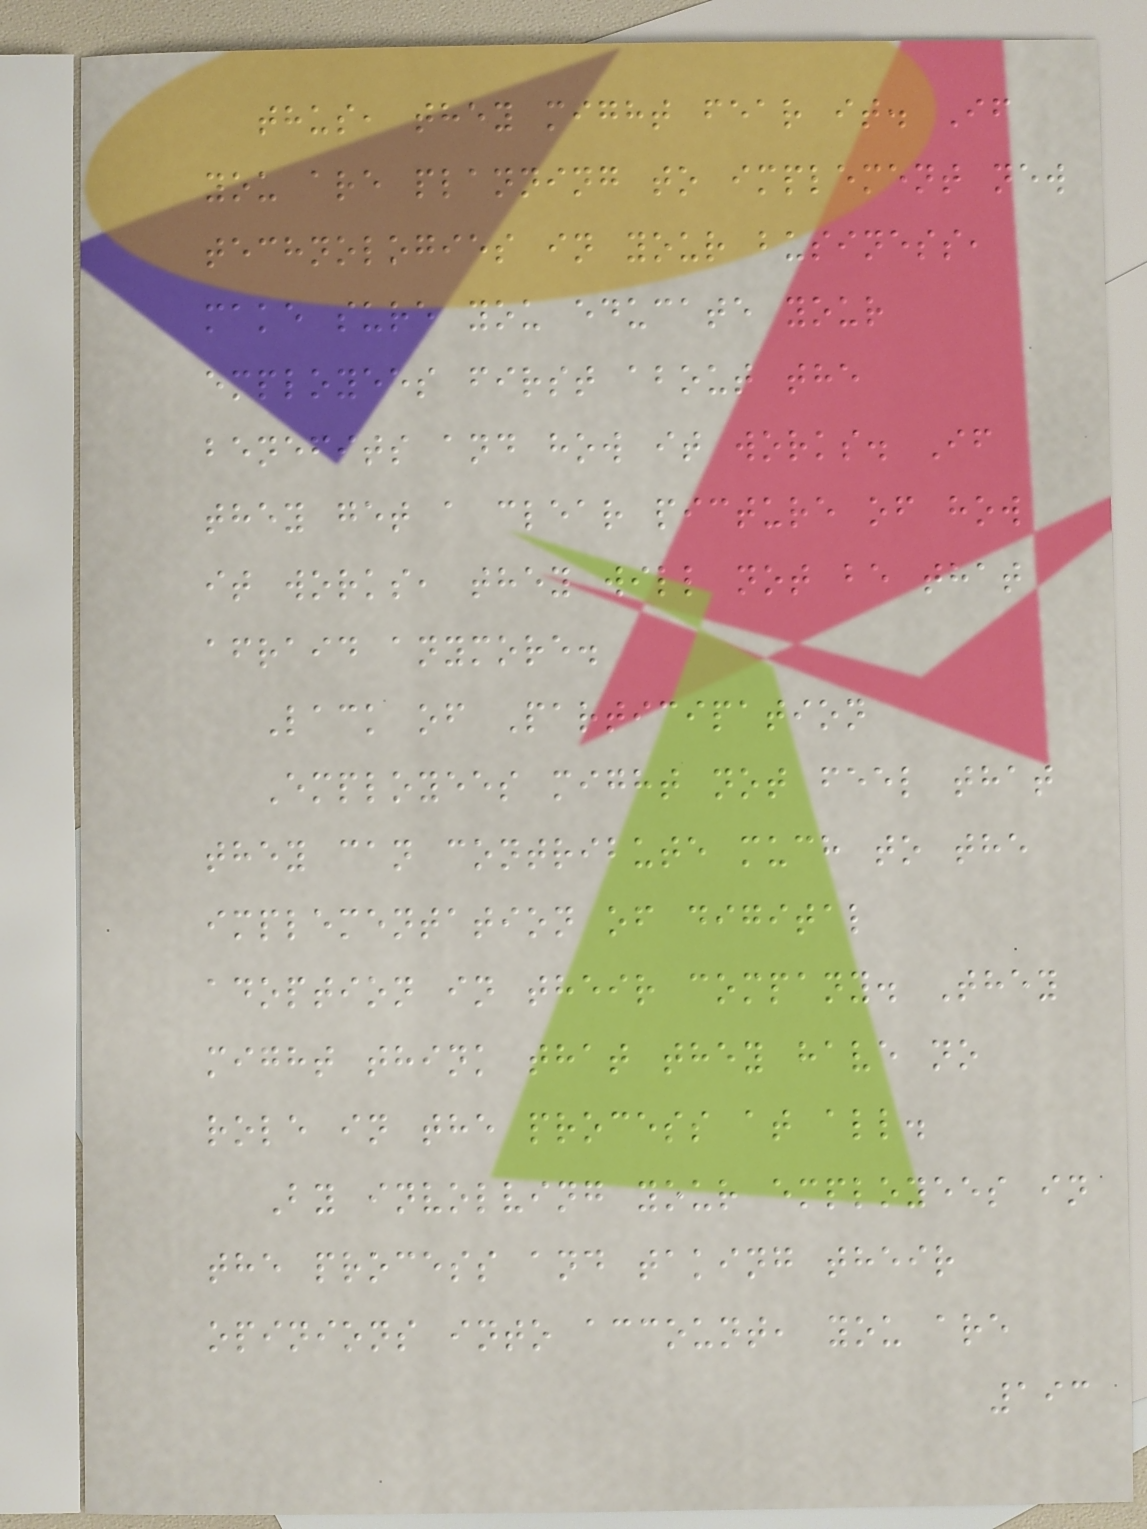thus, they might fear it. If
you are planning to implement new
technologies in your business,
make sure you educate your
employees first about the
benefits and how it works. If
they get a clear picture of how
it works, they will not be that
afraid anymore.
Lack of Participation
Employees might not feel that
they can contribute much to the
implementation of digital
adoption in their company. They
might think that they have no
role in the process at all.
By involving your employees in
the process and taking their
opinions into account, you are
193
